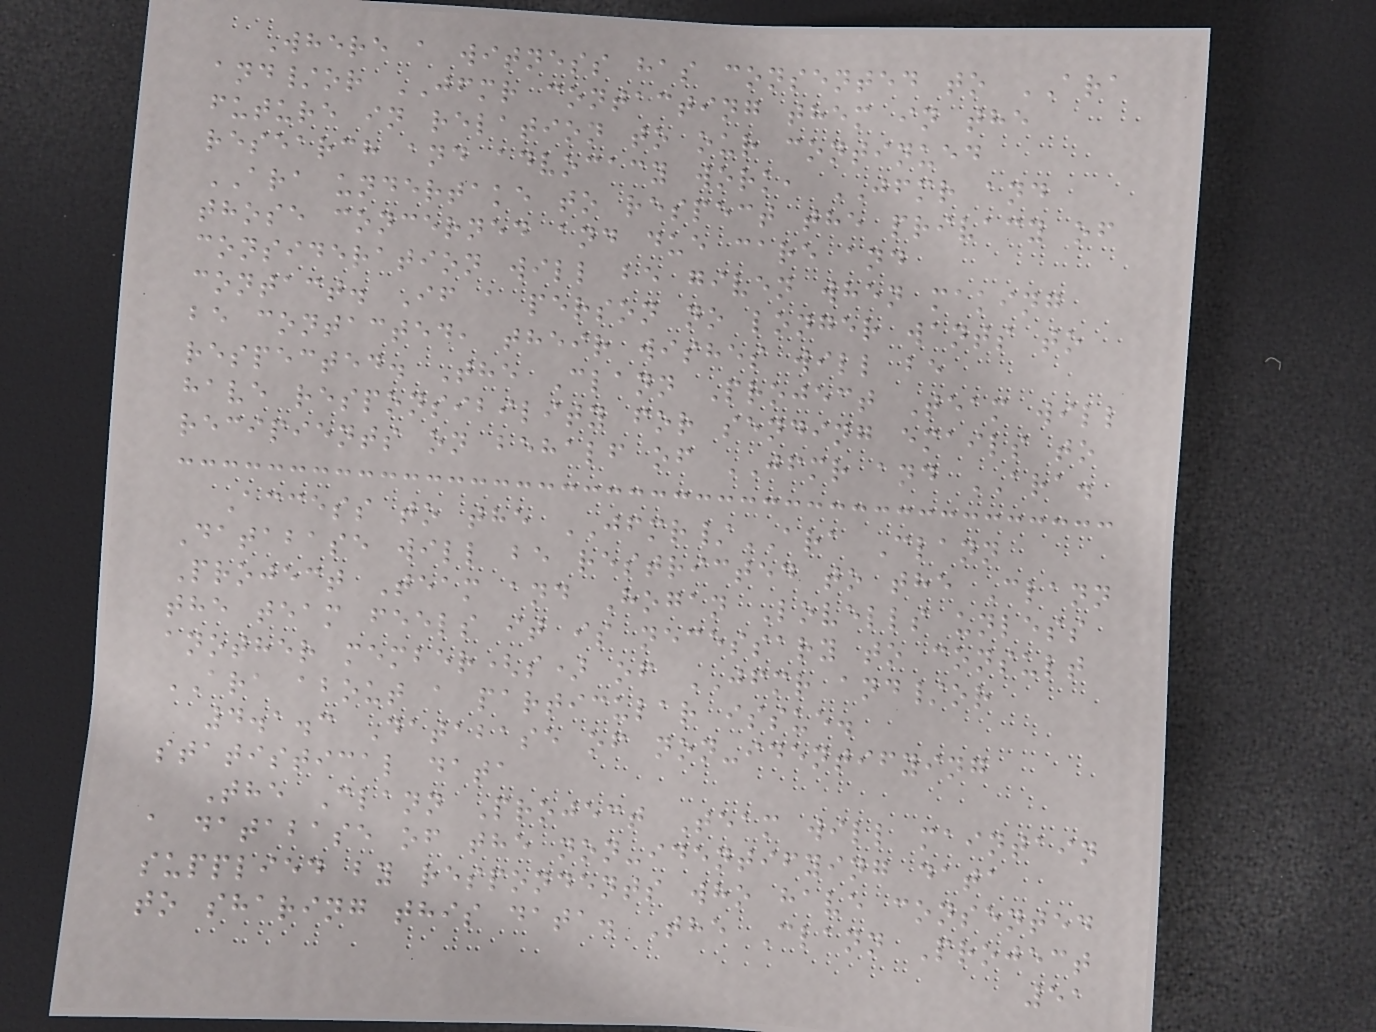Where a witness has consented to ARA
and/or JFMR contacting them in the
future in relation to our continued
research and advocacy work, JFMR and
ARA undertake to respect the privacy of
those concerned and due care and
consideration will be given when making
contact. If a person no longer wants to
be contacted, their wishes will be
respected. The Clann Project Team will
have responsibility for sending emails to
recipients on behalf of JFMR and ARA.
Access to the JFMR/ARA Clann
Database will be restricted to the Clann
Project Team and Hogan Lovells unless
the team feels it is necessary to consult
another member(s) of JFMR and/or
ARA about a particular issue.
4.1.3 Database of non-identifying
statistical data
The Clann Project Team will maintain
a database of the non-identifying data
supplied by respondents who have consented
to sharing this data. The Clann Project
51
